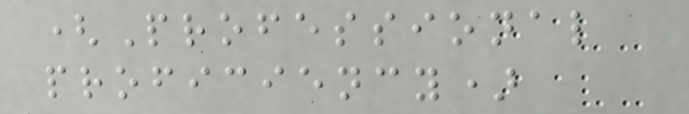(Professional
proficiency)
